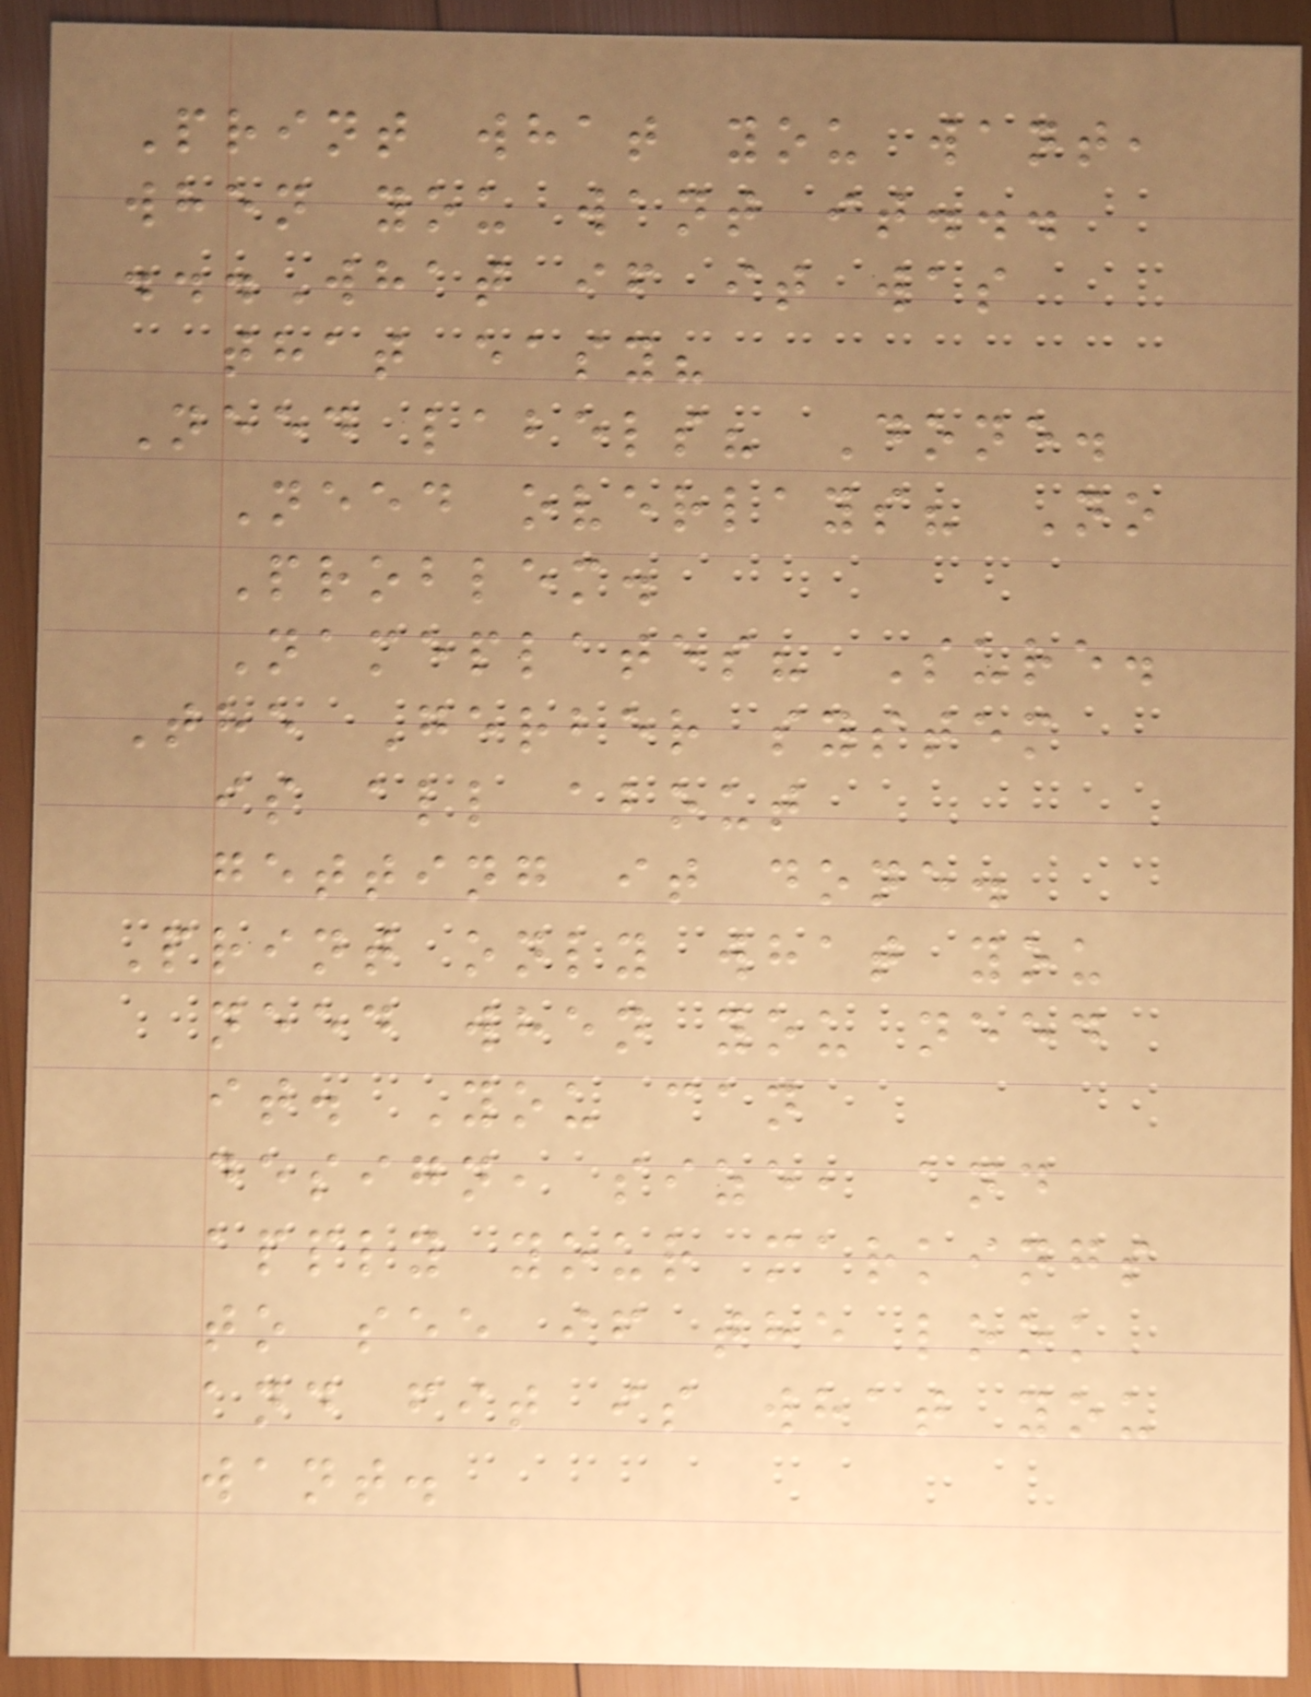Print what you want,
when you want it...
...What if it was
that easy?
Need labels? Done.
Need overlays? No
Problem.
Nameplates? Sure.
The Gerber system
is all about
getting it done.
Print only what you
need when you need
it. You can
design, size, and
apply your markings
to see if the look
and fit is what you
want.
